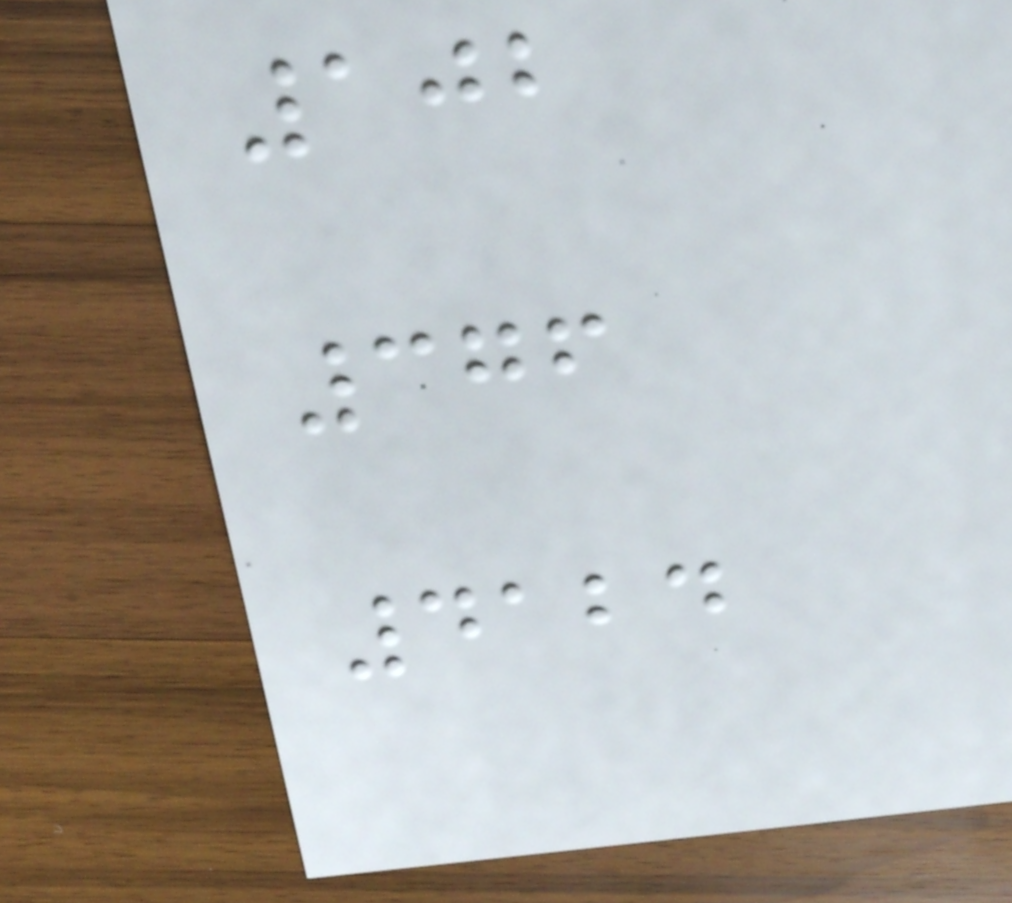102
376
4124
